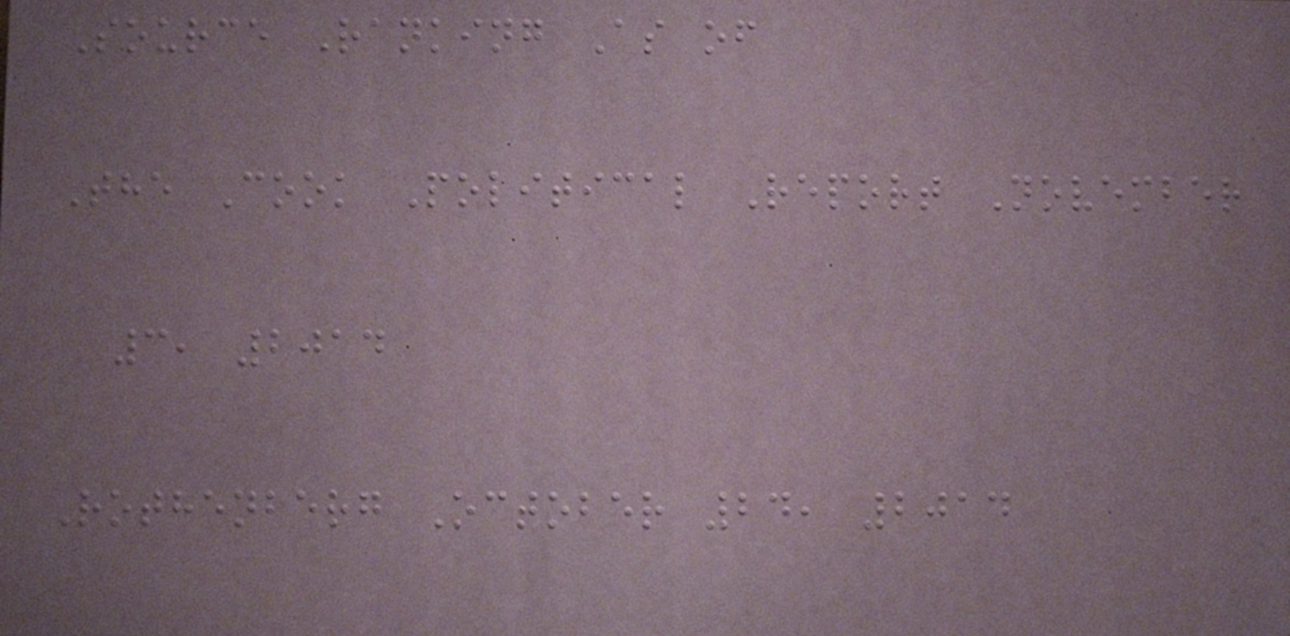Source Ranking As of
The Cook Political Report November
3, 2014
Rothenberg October 24, 2014
